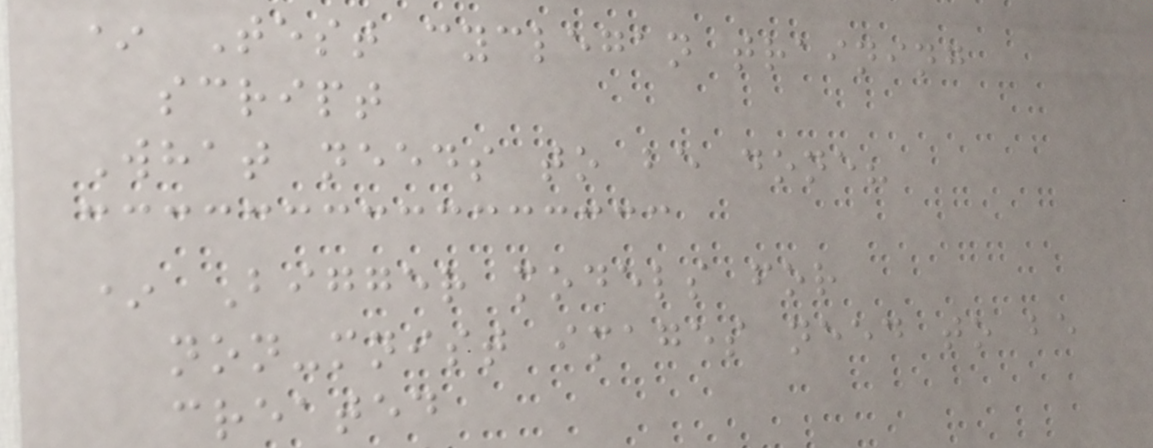* Test cyclegan training
script
What needs to be done?
* Bigger models for
non-mnist images need to be
created
